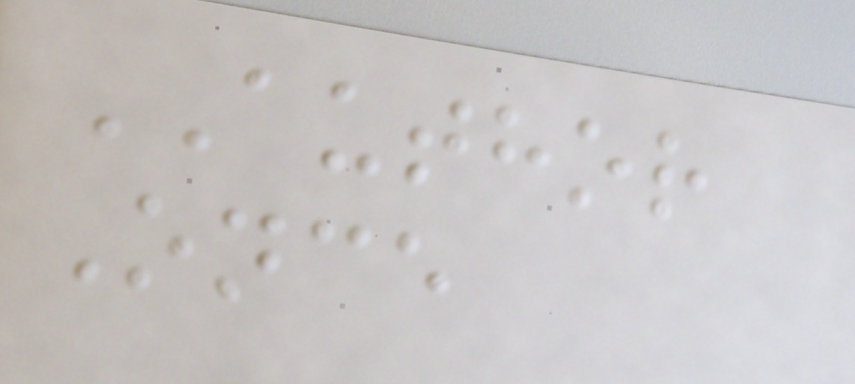AUTHOR
Once
